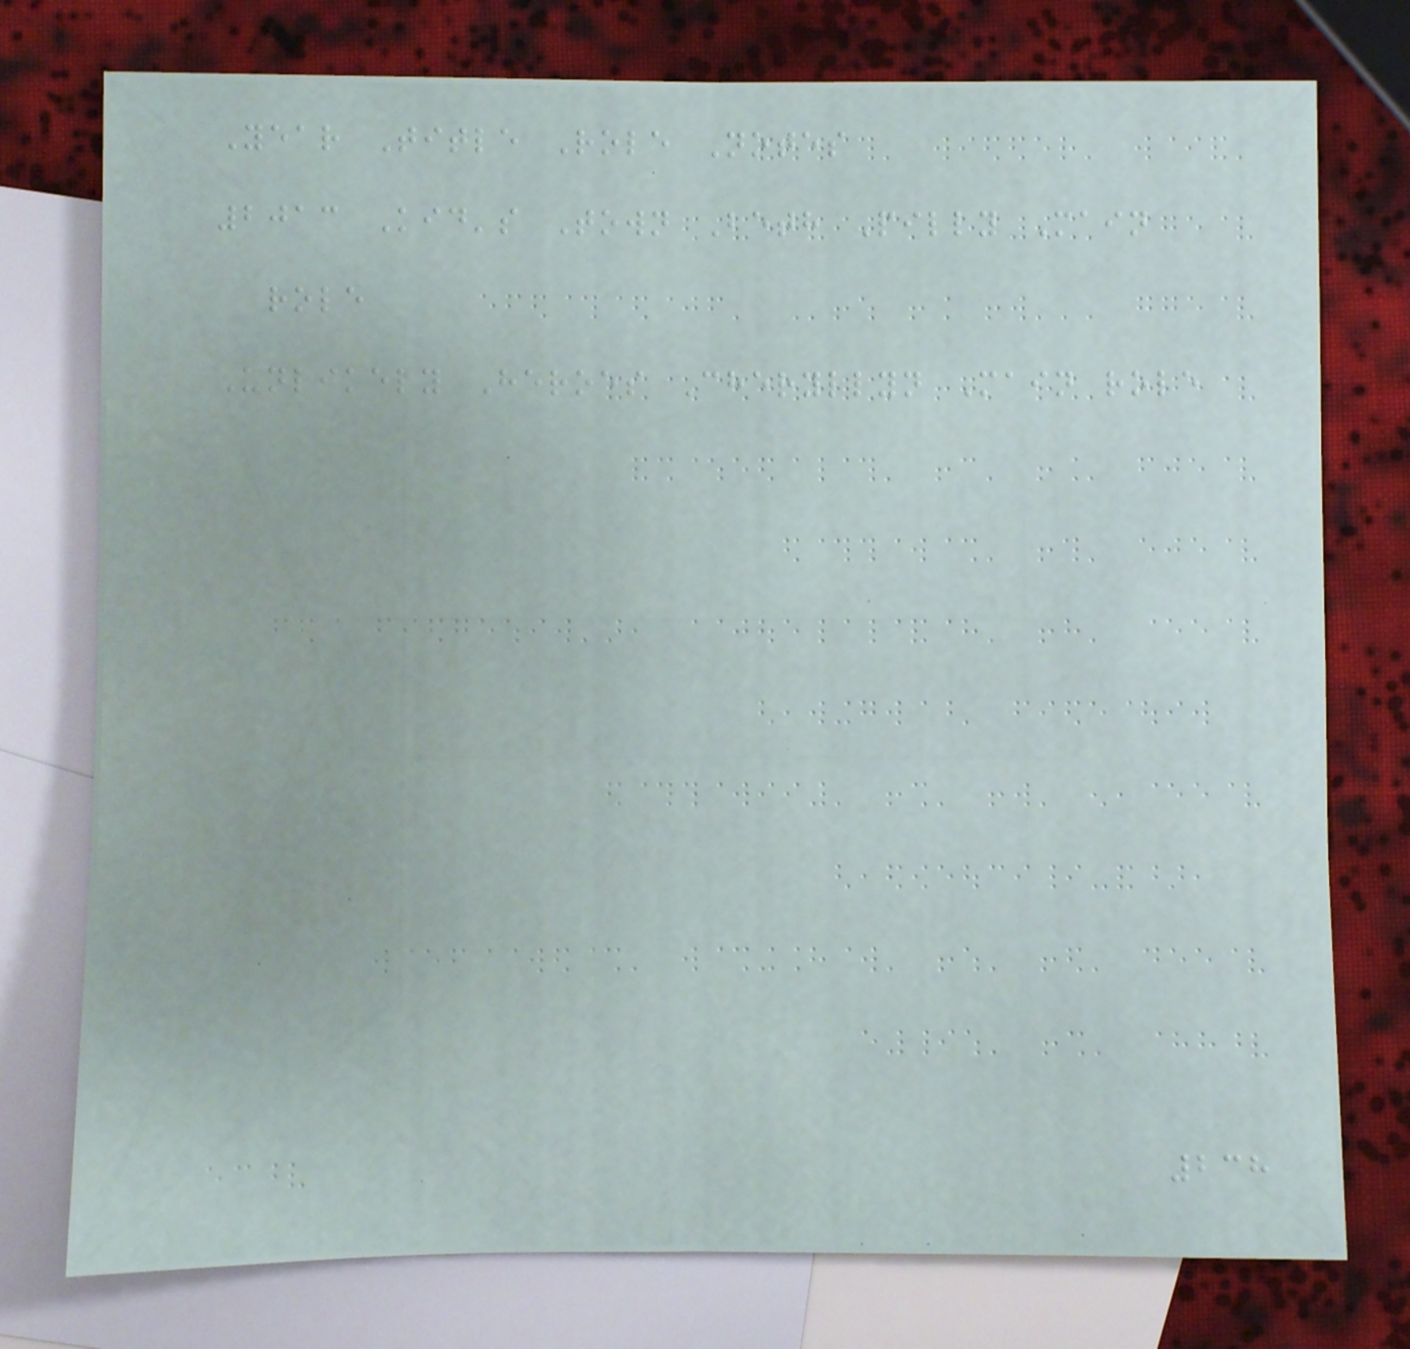Year Title Role Notes
2013 Kid's Town Beth Pilly Main
role
Unlikely Heroes Cheryllyn Main role
238
